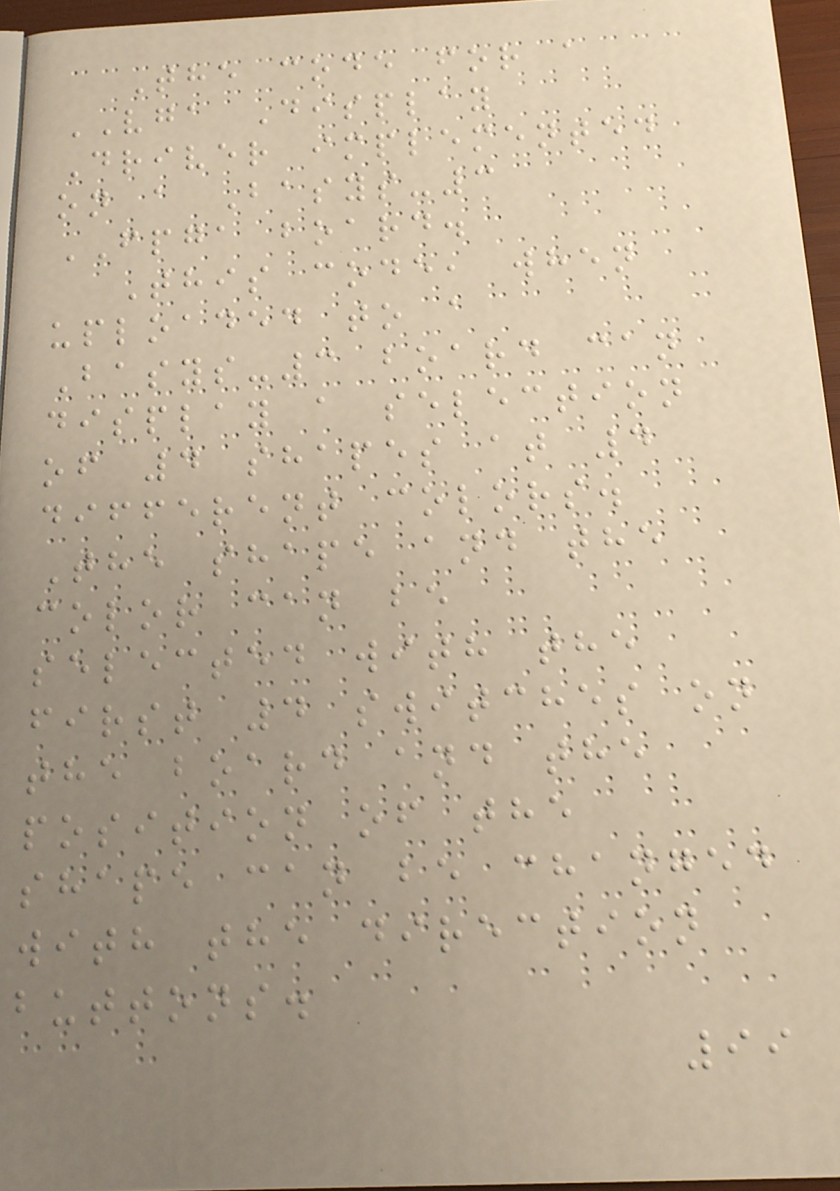The code for a
VGA Display
Driver implemented
on a Basys-3
FPGA board.
This code, when
uploaded to a
Basys-3 board can
display a selection
of 4 shapes at 4
different colors.
The shape and the
color can be
selected with the
first 4 switches on
the board and the
position of the
shape can be changed
with the direction
buttons.
99
